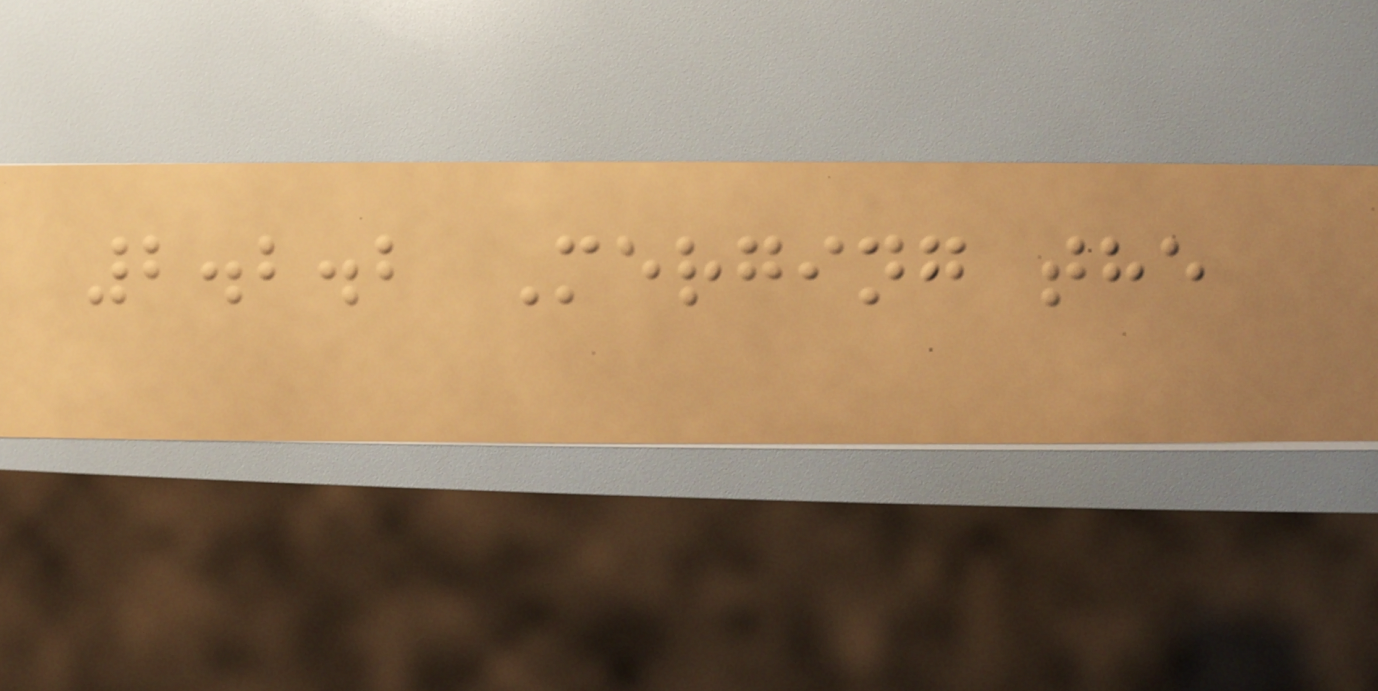2.2.2 Merging the
